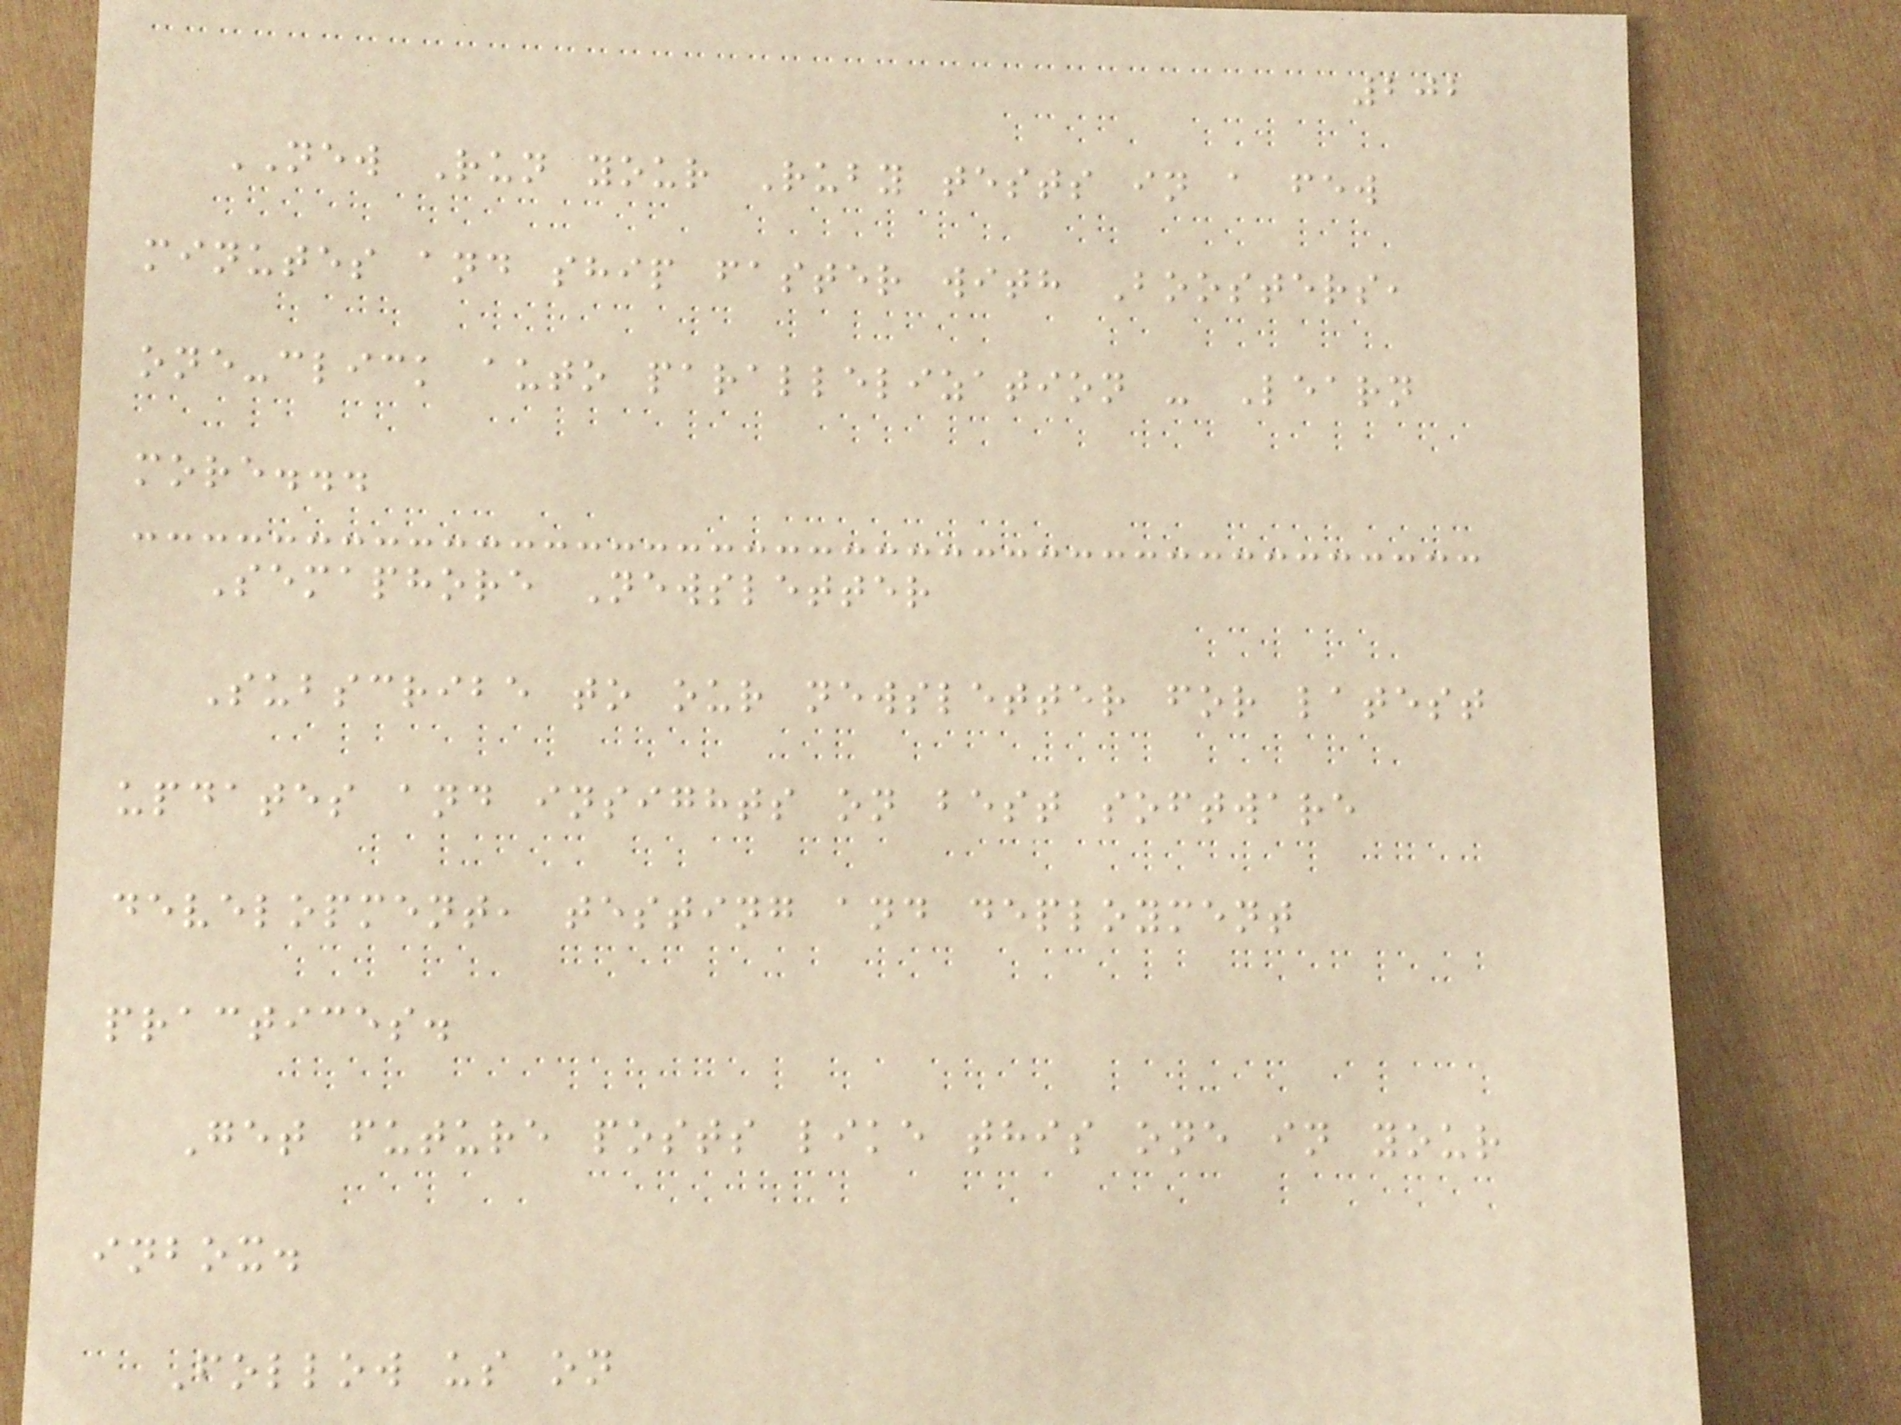202
NEW Run your Ruby tests in a few
minutes and ship faster with Boosters,
one-click auto parallelization - Learn
more...
Semaphore Newsletter
Subscribe to our newsletter for latest
updates and insights on best software
development, testing and deployment
practices.
Get future posts like this one in your
inbox.
Follow us on
